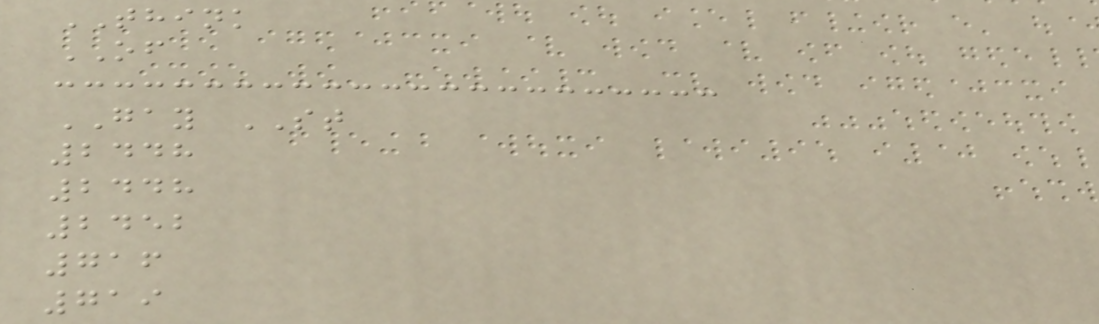THINK
OF
GAY ST
2448
2448
2452
716
719
